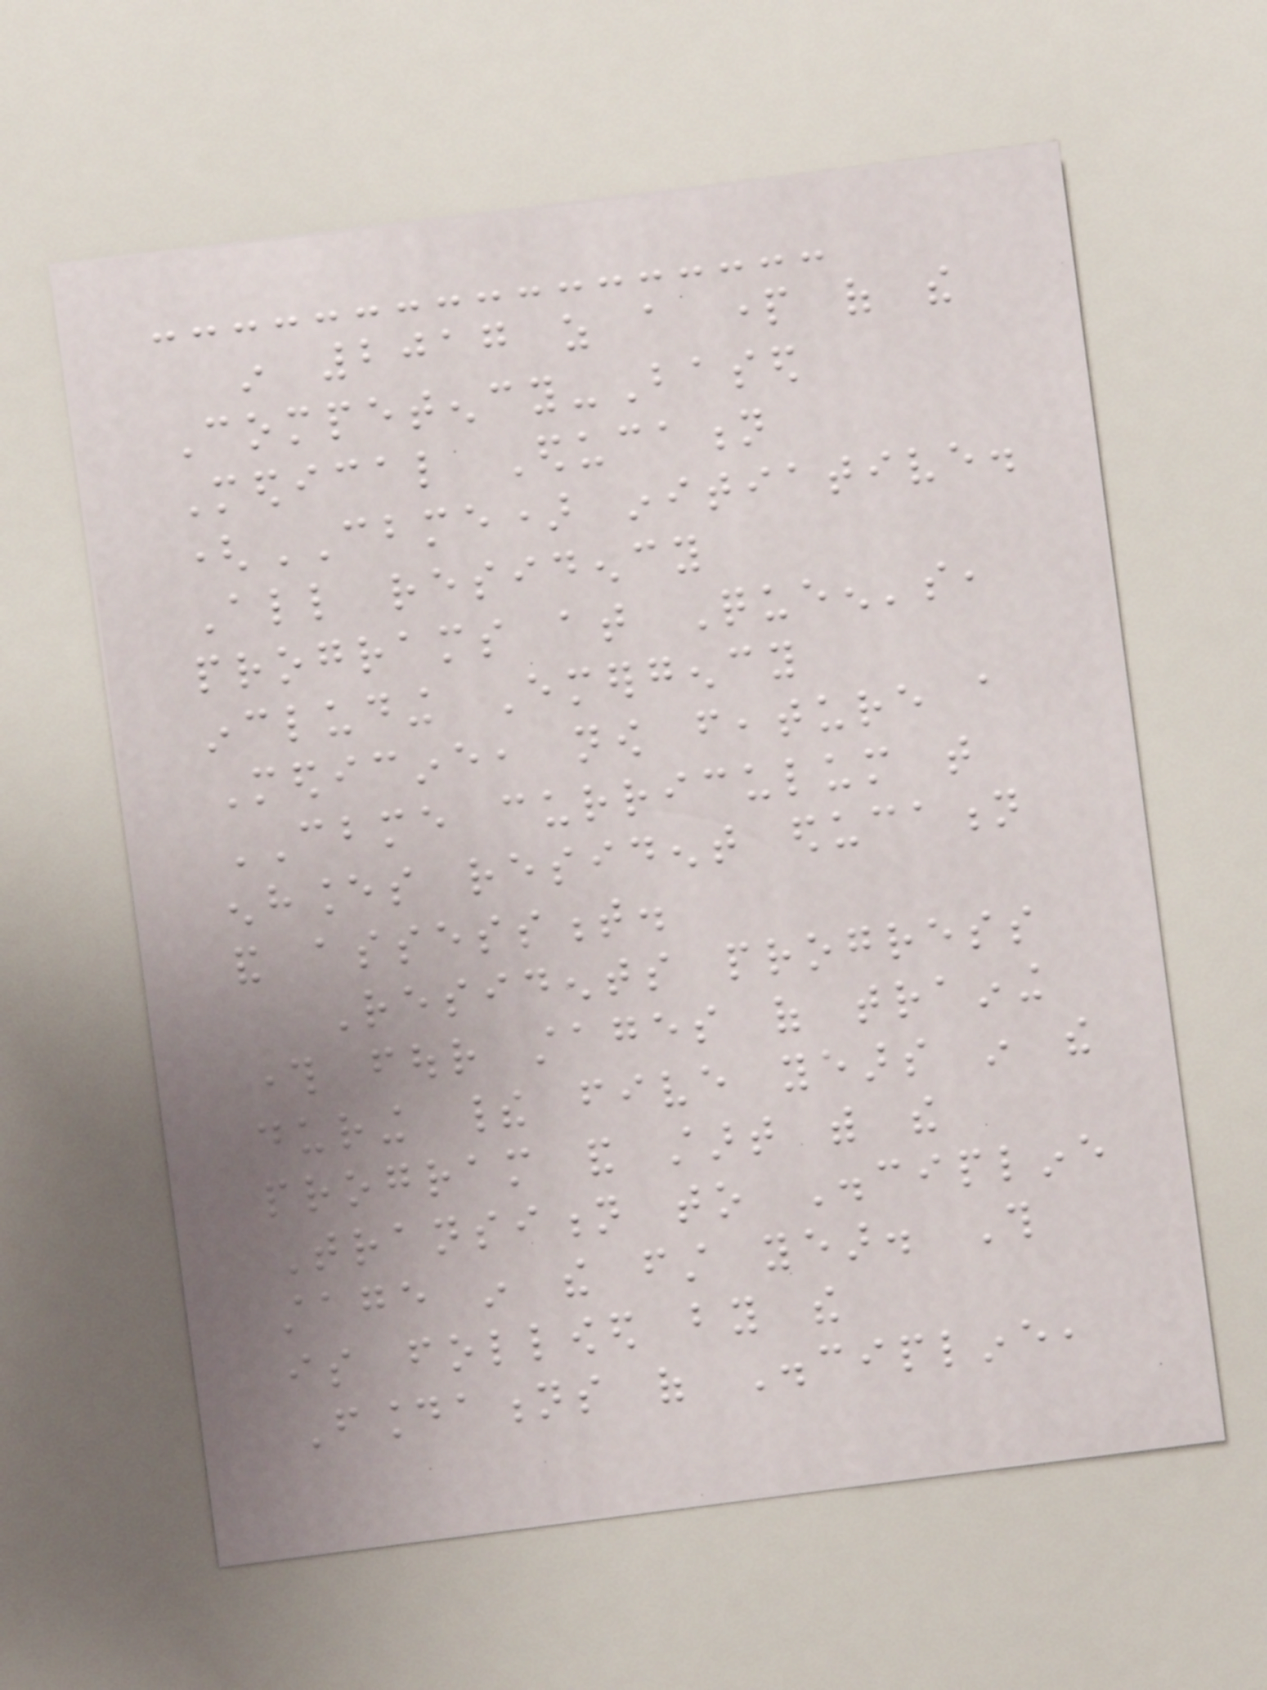in 2017 as a part of the
Competency-Based
Medical Education
(CBME) initiative.
All residency
programs at Queen's,
including Emergency
Medicine, now feature a
CBME curriculum that
enhances resident education
and assessment.
Residents progress
through four stages of training
during their five years in the
program and start with the
Transition to Discipline
stage in the first year. This
is followed by the
Foundations of Discipline,
